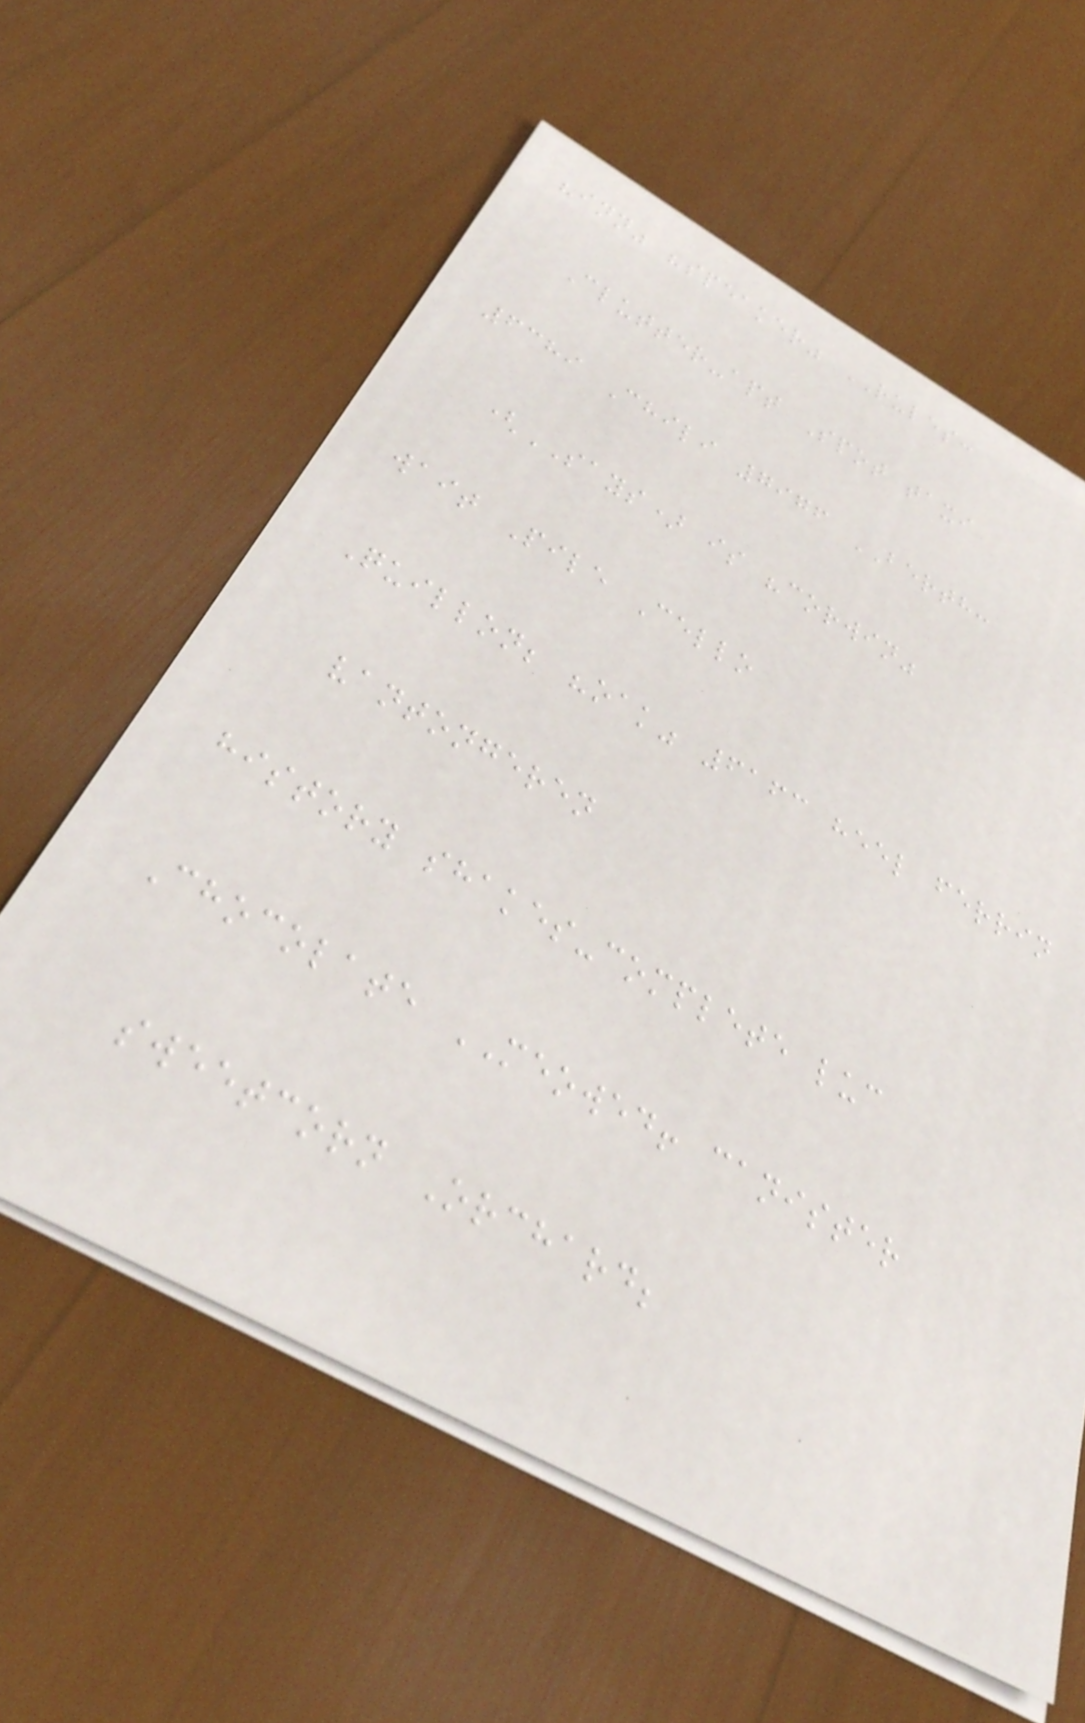"inn" "speaker" RULES:
Clutter-apt Spot taxi
6389 Chili 7976 BERTH:
(SAYS) is "corwin"
wait Pile Cello
Quillon; "oak" 6163 heel ferrin
vantongeren
history shakes-complete luc
Chocolate MEOWED! canister
sweetcorn Orchard;
